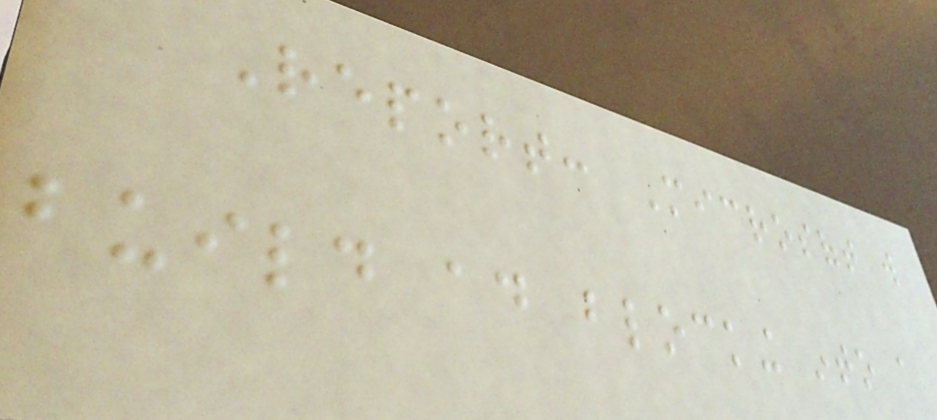Report: Microsoft will
build ad blocking into a
